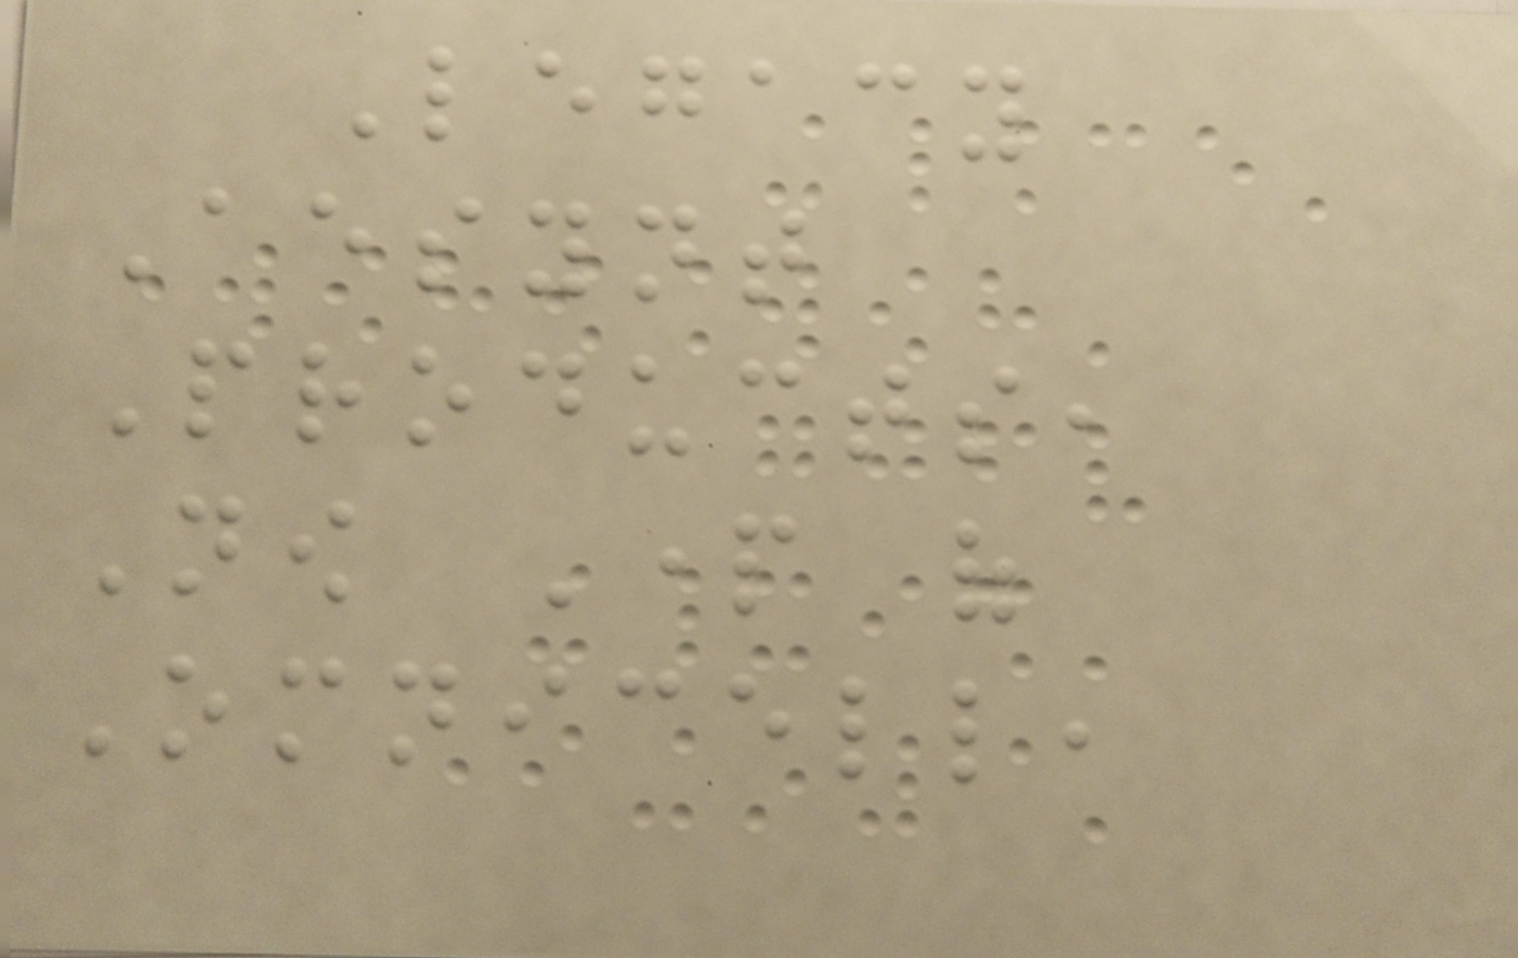Legacy
Aesynt
Products,
Now Part of
Omnicell,
